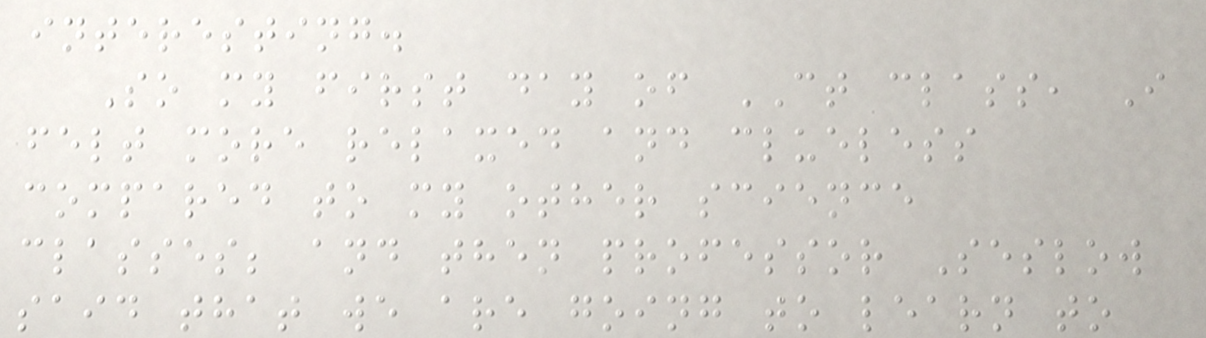interesting.
So my first day of CT class, I
felt more relaxed and clueless
compared to my other science
classes; and then professor Seslow
said that we are going to learn to
